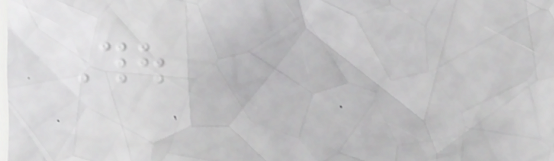Thou
